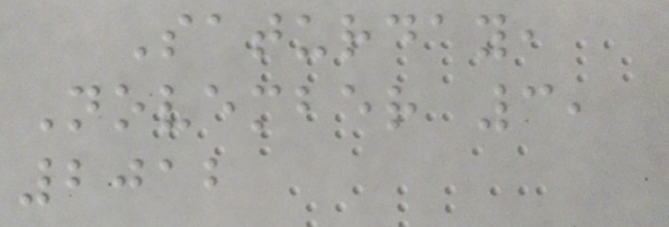Saturday,
November 3,
2012
